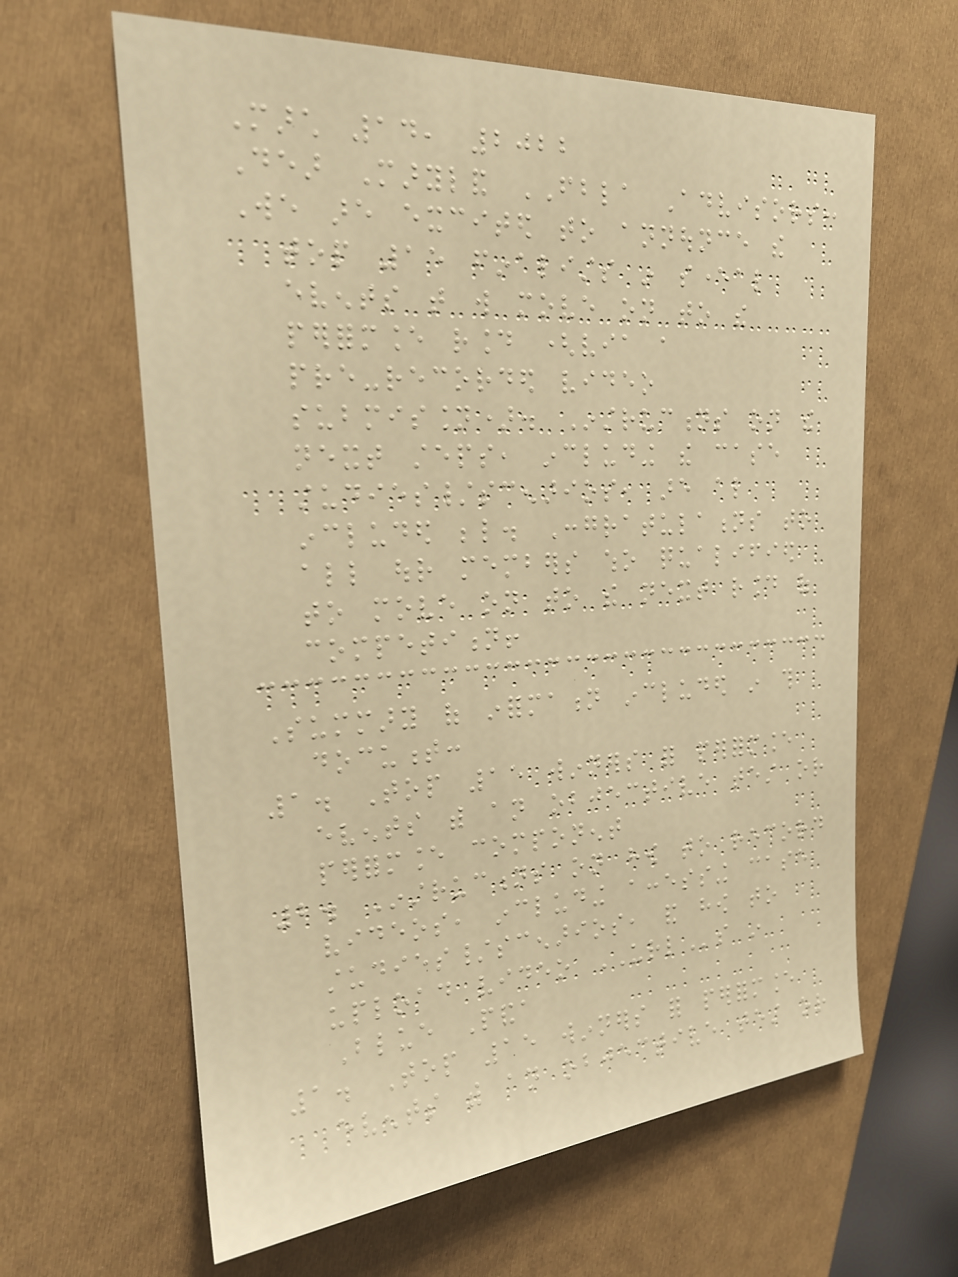March 14, 2022
Dear Maryland FBLA Advisors:
We are excited to announce the
top 15 finalists in several
events that will move on to the
performance round (via a
pre-recorded video
submission). Instructions on the
next steps, including the case
studies/scenarios, are also
included below. Congratulations to
all our members who qualified
to move on to the next round of
competition!
Summary of information included in this
document:
1. Top 15 winners for performance
events with an objective test or
performance component
2. Instructions on how to record
videos, including accessing case
studies/scenarios, and how to
upload video URLs in
Blue Panda
1. Top 15 winners for performance
events with an objective test or
